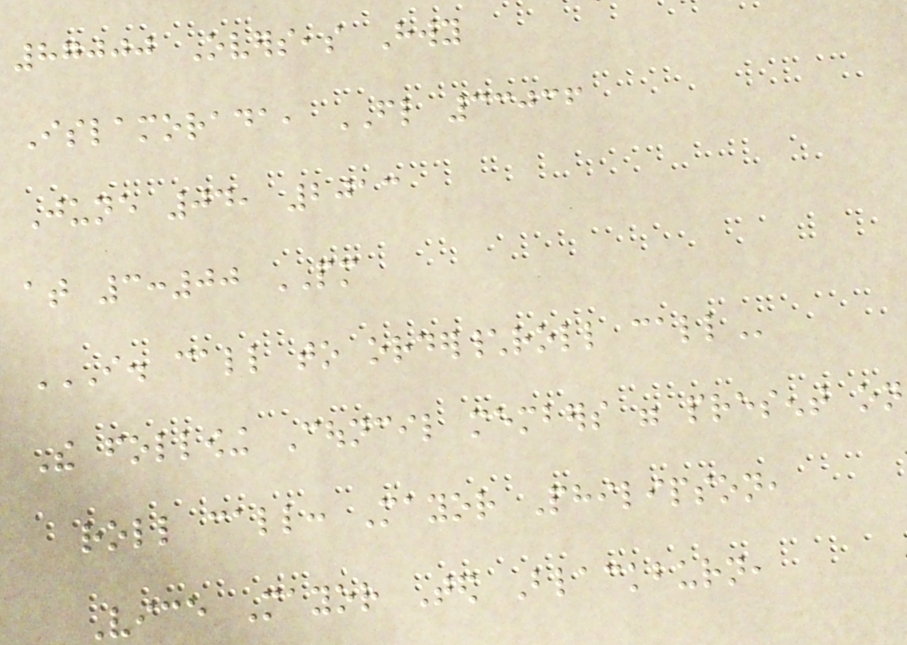87000 Overseas Hwy
Islamorada, FL 33036
June 04, 2013
at 3:00 PM
I. CALL TO ORDER\ROLL CALL
The following Council members were present on
roll call: Mayor Philipson,
Vice Mayor Ted Blackburn,
